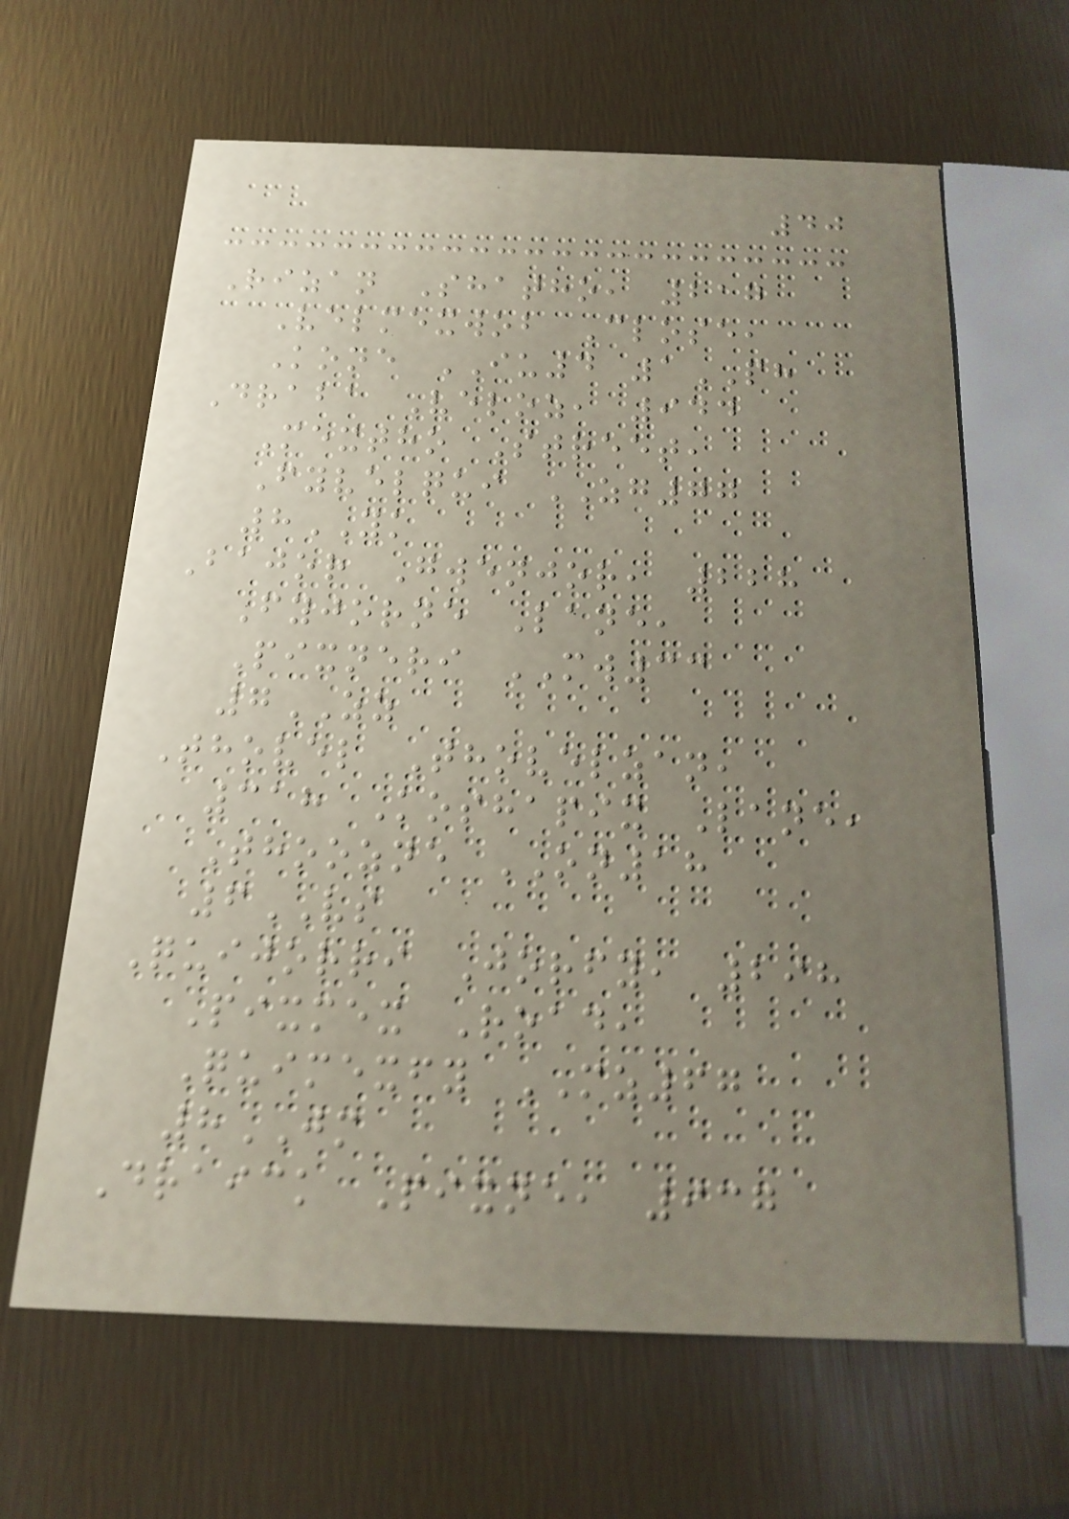40
Rizan Shatho, 217
Velmexwob Close,
Kone IU4 1PH
Draba Veloz, 944
Mextho Street,
Fyvelqui ZG77
8YK
Bajor Gwenjor, 228
Fyjorne Lane,
Pixneri MW33
7ZZ
Thovel Thovelzan,
318 Koshapix Lane,
Thoozne ON18
6VS
Quijorri Jorfy, 298
Pixmex Road,
Quimexfy MZ67
8JM
Draick Pixne, 937
